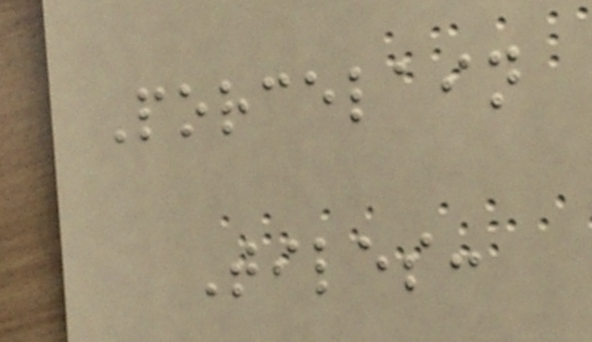Porcelain
Tiles:
